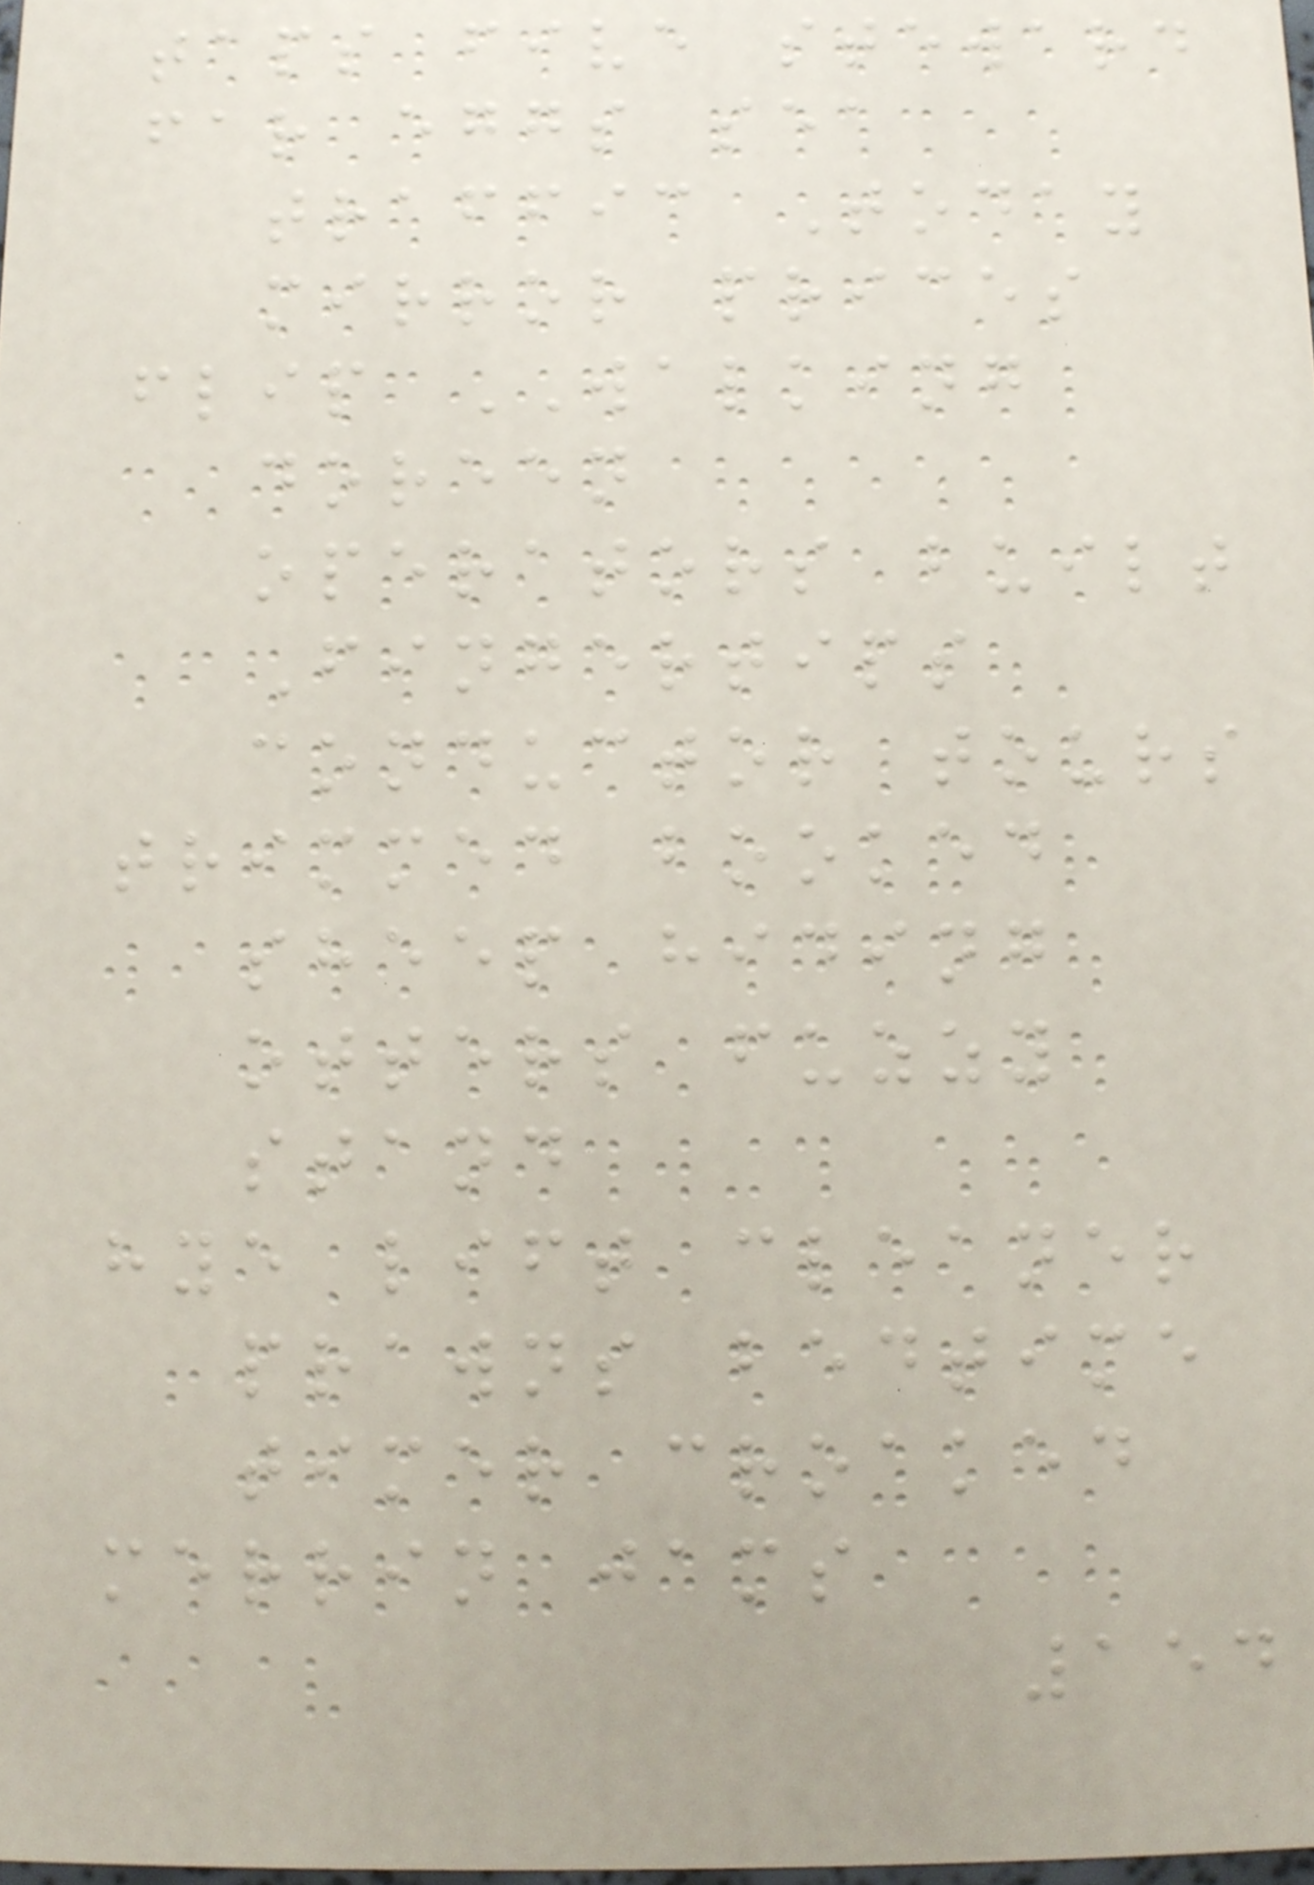taps five steward
far eggs sea
traffic Today
mirror prices
flip WALKING
doreen
operators built
Fingertips
conductor tours
trimmed booked
sheep hiding
otters fuzzy
stand
hye lift cleaner
prawns bedtime
timer croaked
merrin jams
154
